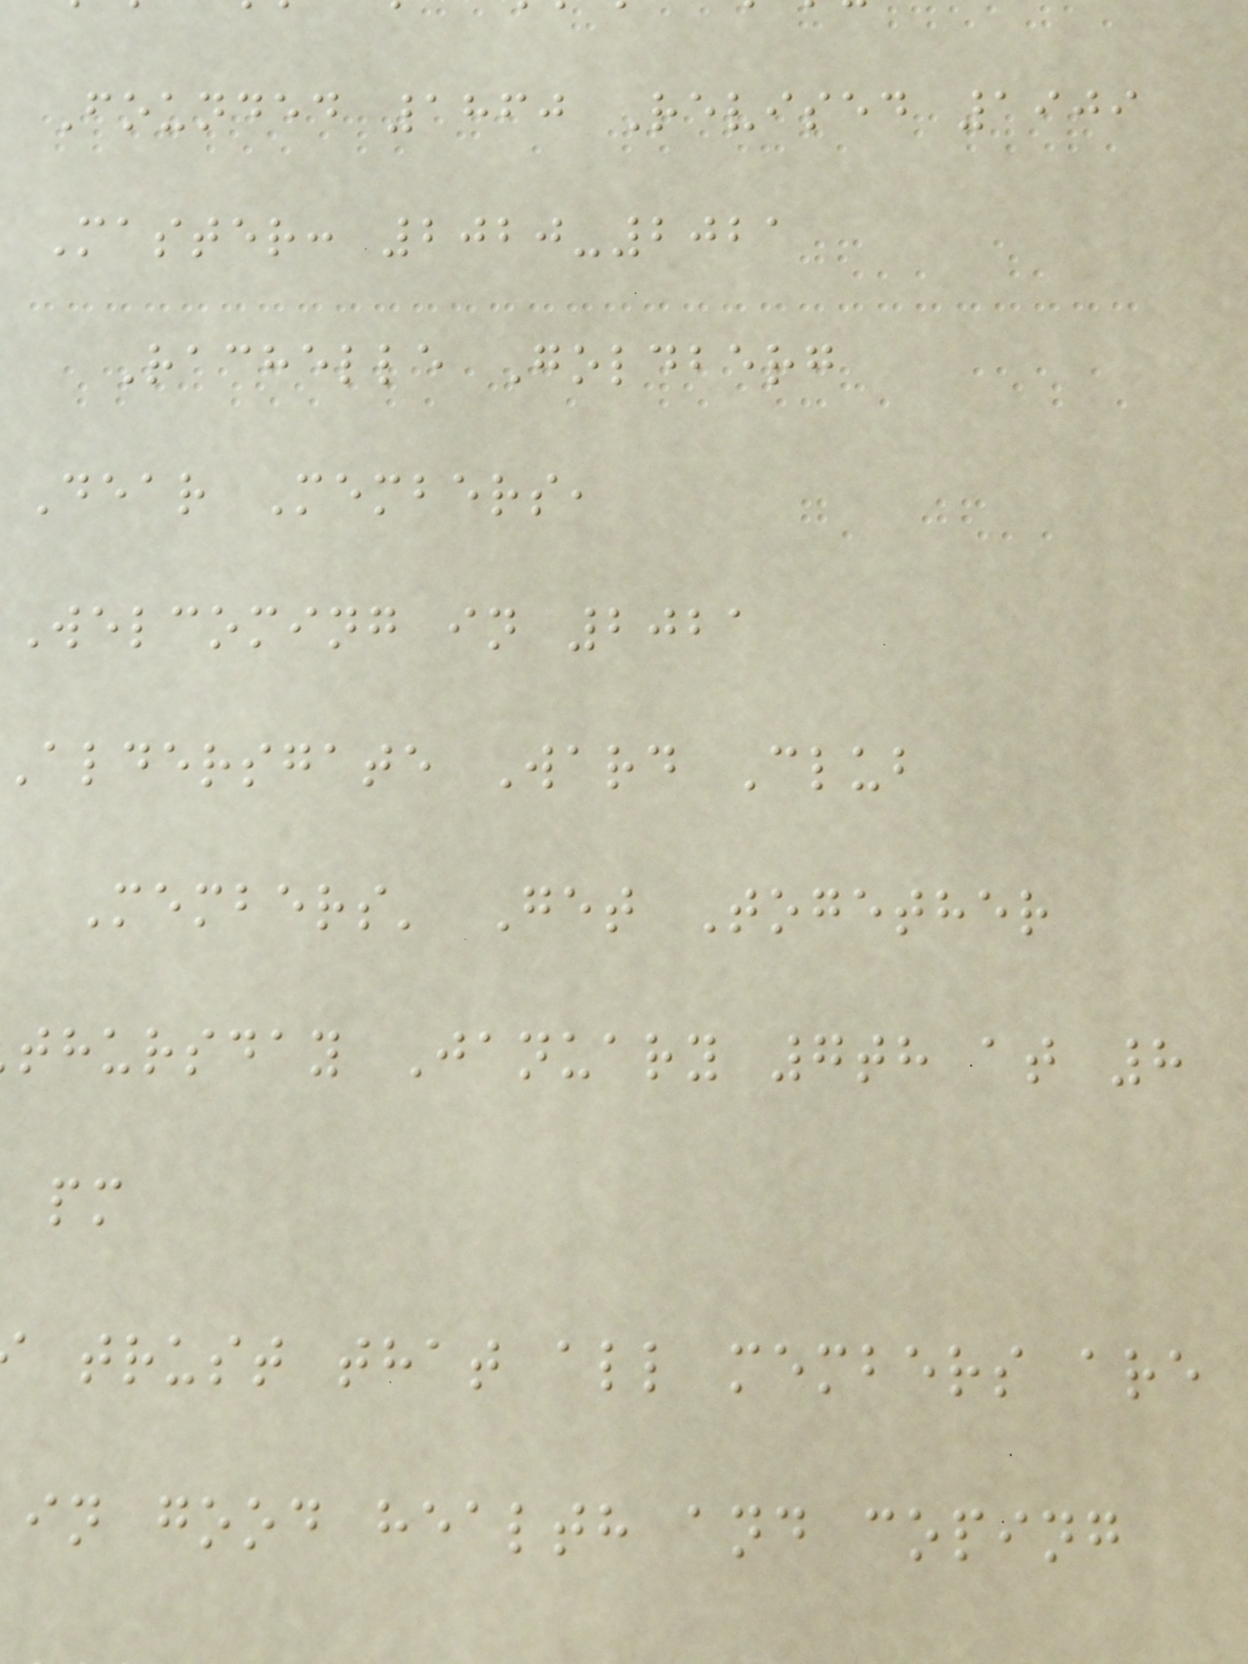Founded 1860 Revised 1909
Master: 2020-2021
Rachelle Goldberg
Dear Members,
Welcoming in 2021
Aldersgate Ward Club
Members' Get Together
thursday January 7th at 8
pm
trust that all members are
in good health and coping
